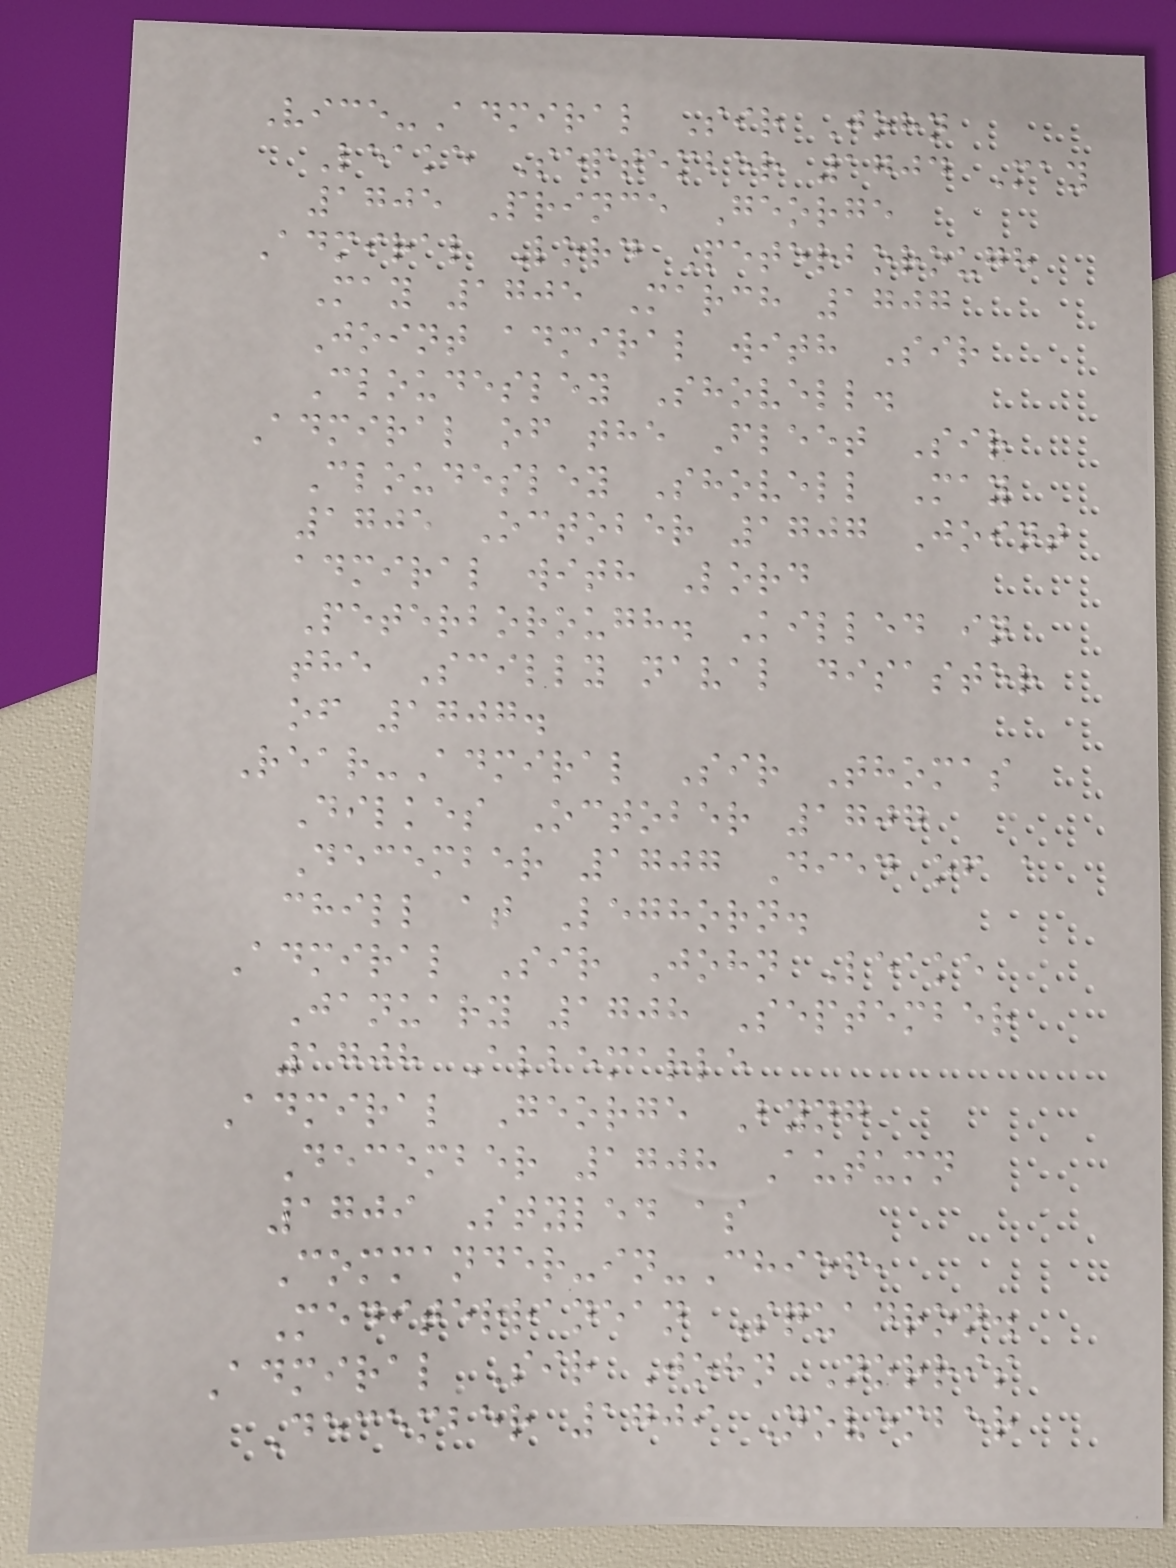Vice-Admiral Sir John
Leake September 1704 May
1705 Prince George
Admiral Lord Peterborough
May 1705 March 1707
Joint admiral with Sir
Cloudesley Shovell.
Admiral of the Fleet Sir
Cloudesley Shovell May
1705 October 1707 Joint
admiral with Lord
Peterborough. Killed in
the Scilly naval disaster
of 1707.
Rear-Admiral Sir Thomas
Dilkes October 1707
December 1707 Died of a
chill at Leghorn.
Admiral Sir John Leake
January 1708 September
1708 Albemarle
Admiral George Byng
December 1708 Autumn
1709 Styled as
Commander-in-Chief,
Mediterranean Squadron.
Admiral Sir John Norris
December 1709 November
